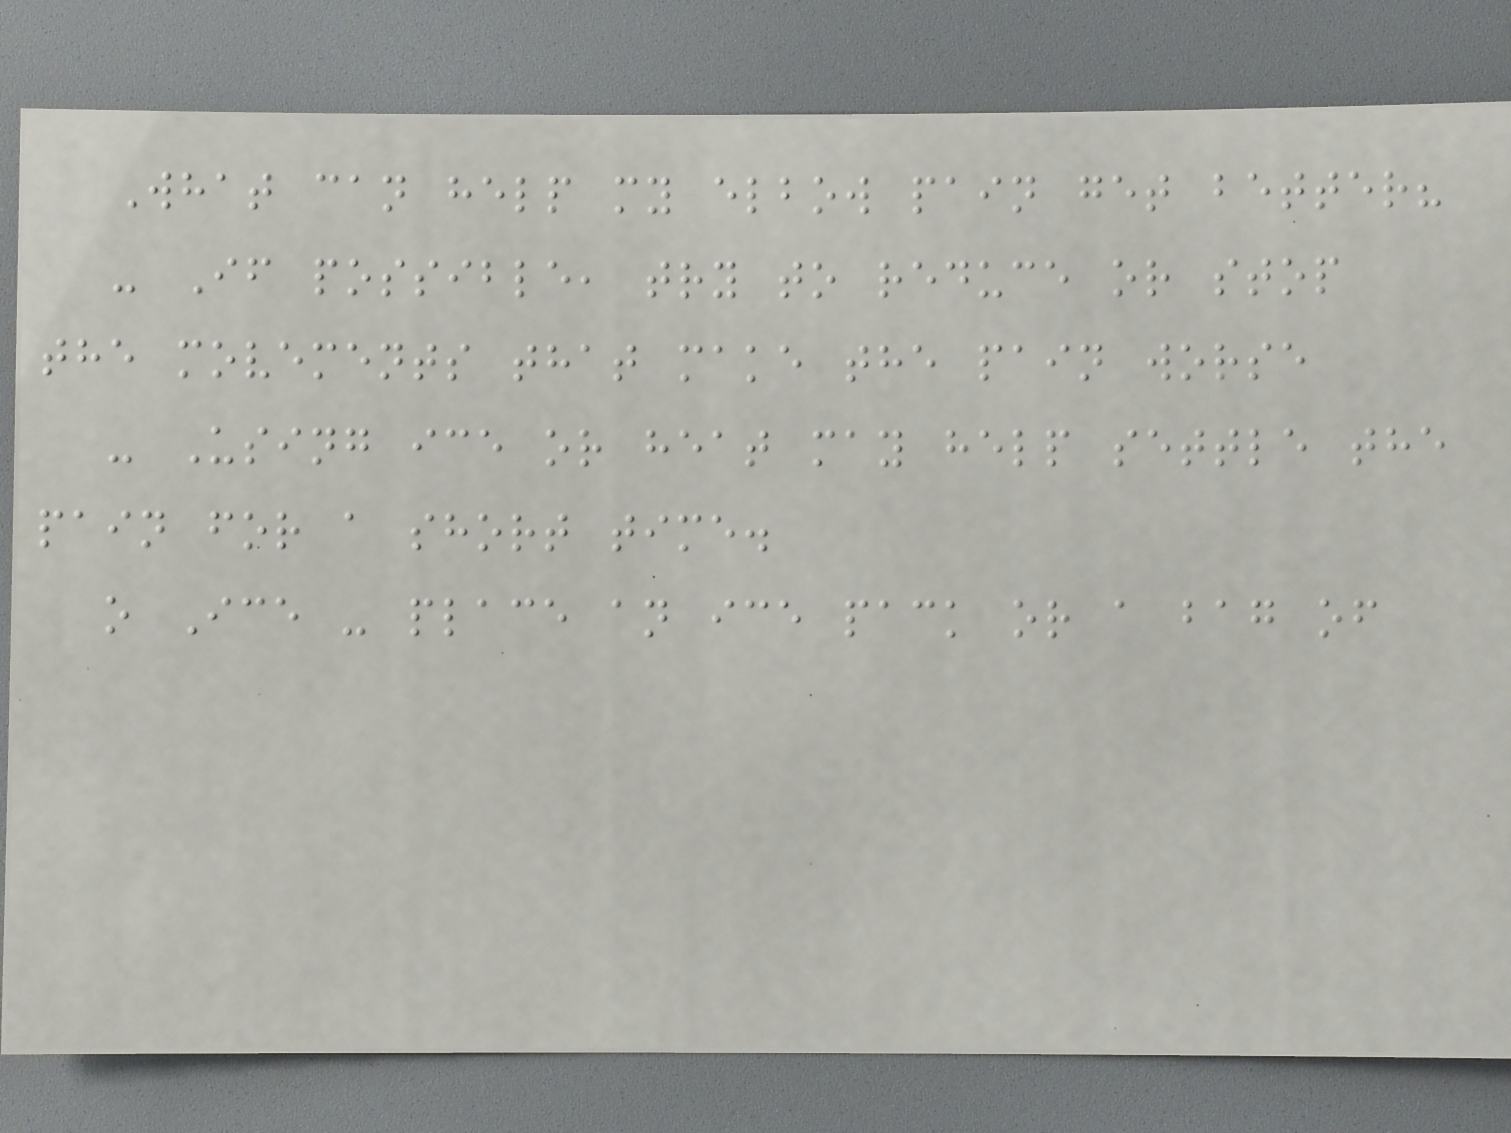What can help my elbow pain get better?
- If possible, try to reduce or stop
the movements that make the pain worse
- Using ice or heat may help settle the
pain for a short time.
o Ice - place an ice pack or a bag of
